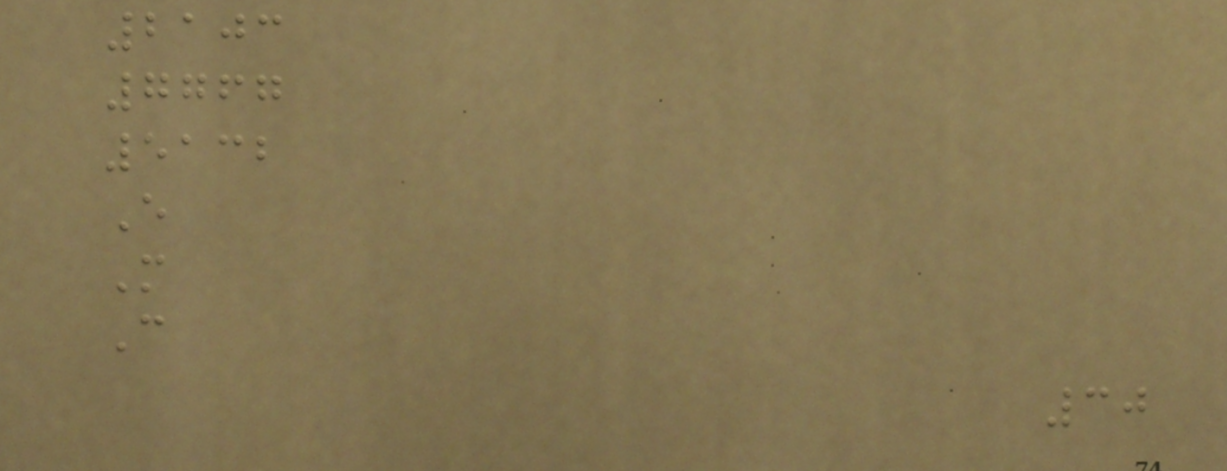2103
7767
5132
E
M
C
30
